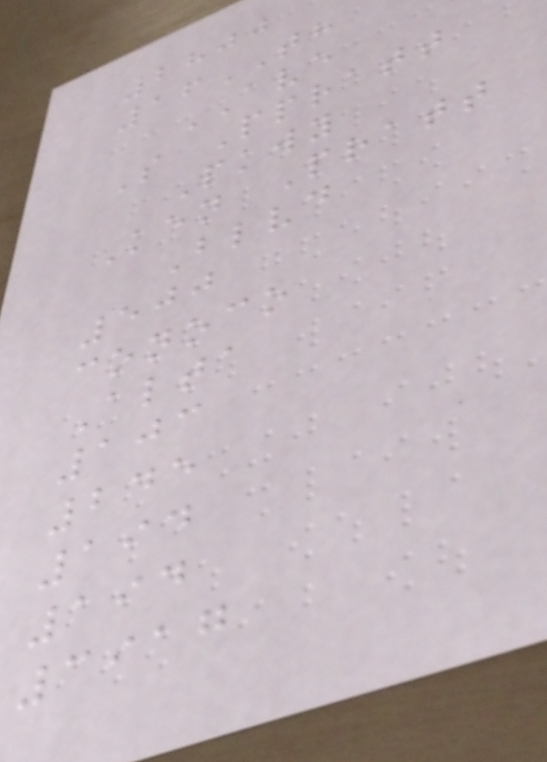2800
16TH
AVE
S Ppratt
Pkwy
Ken Pratt
Blvd
500
conoco
Alta
103
245
194
194
3917
